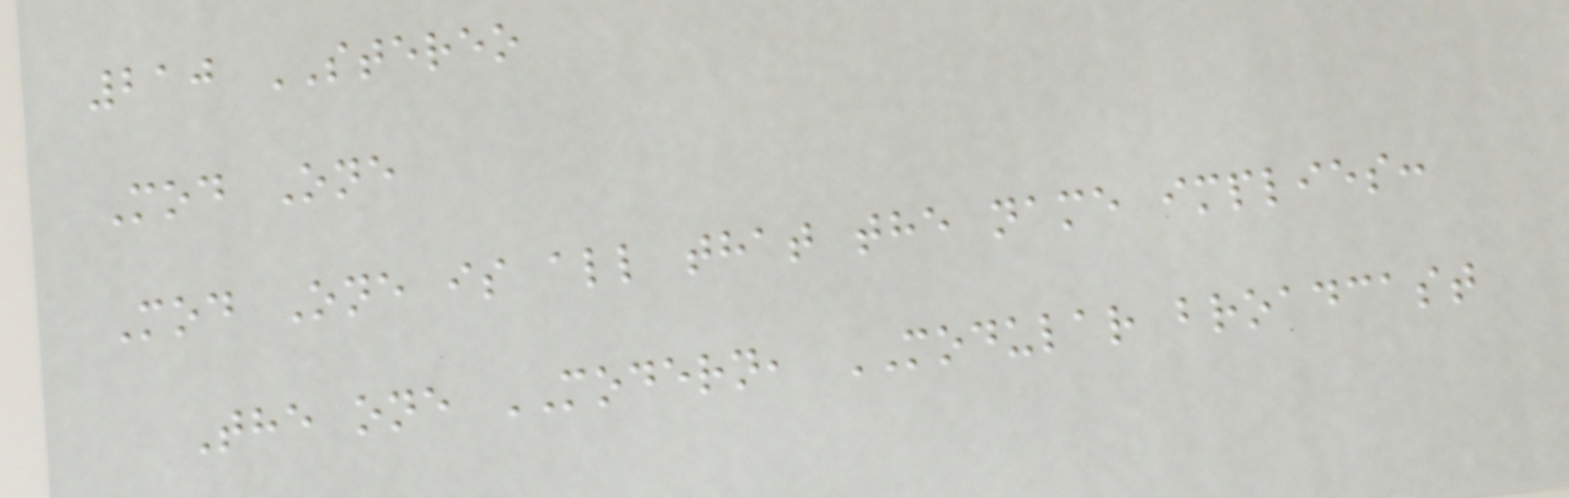210 STEREO
Mod One
Mod One is all that the name implies:
The one MODERN, MODULAR broadcast
